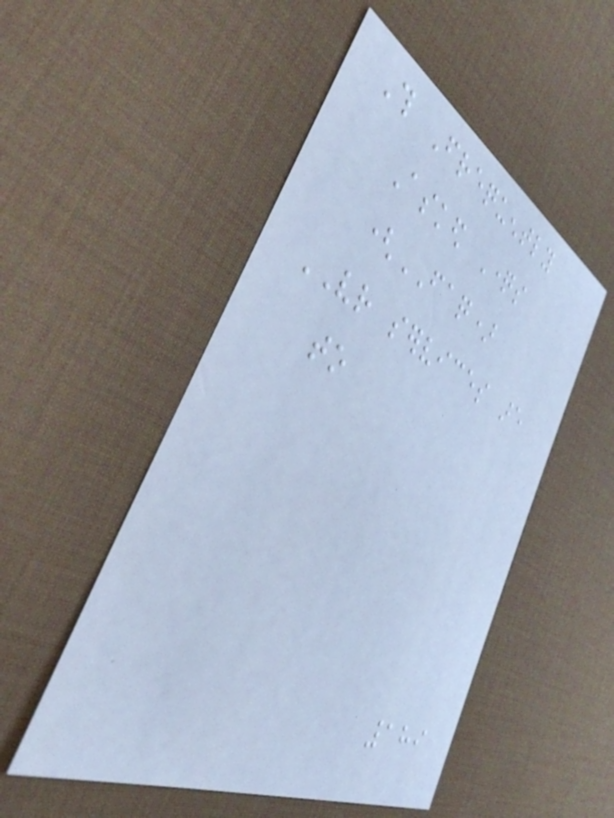This Frequently
Asked Questions
(FAQ)
VR services are
to
189
